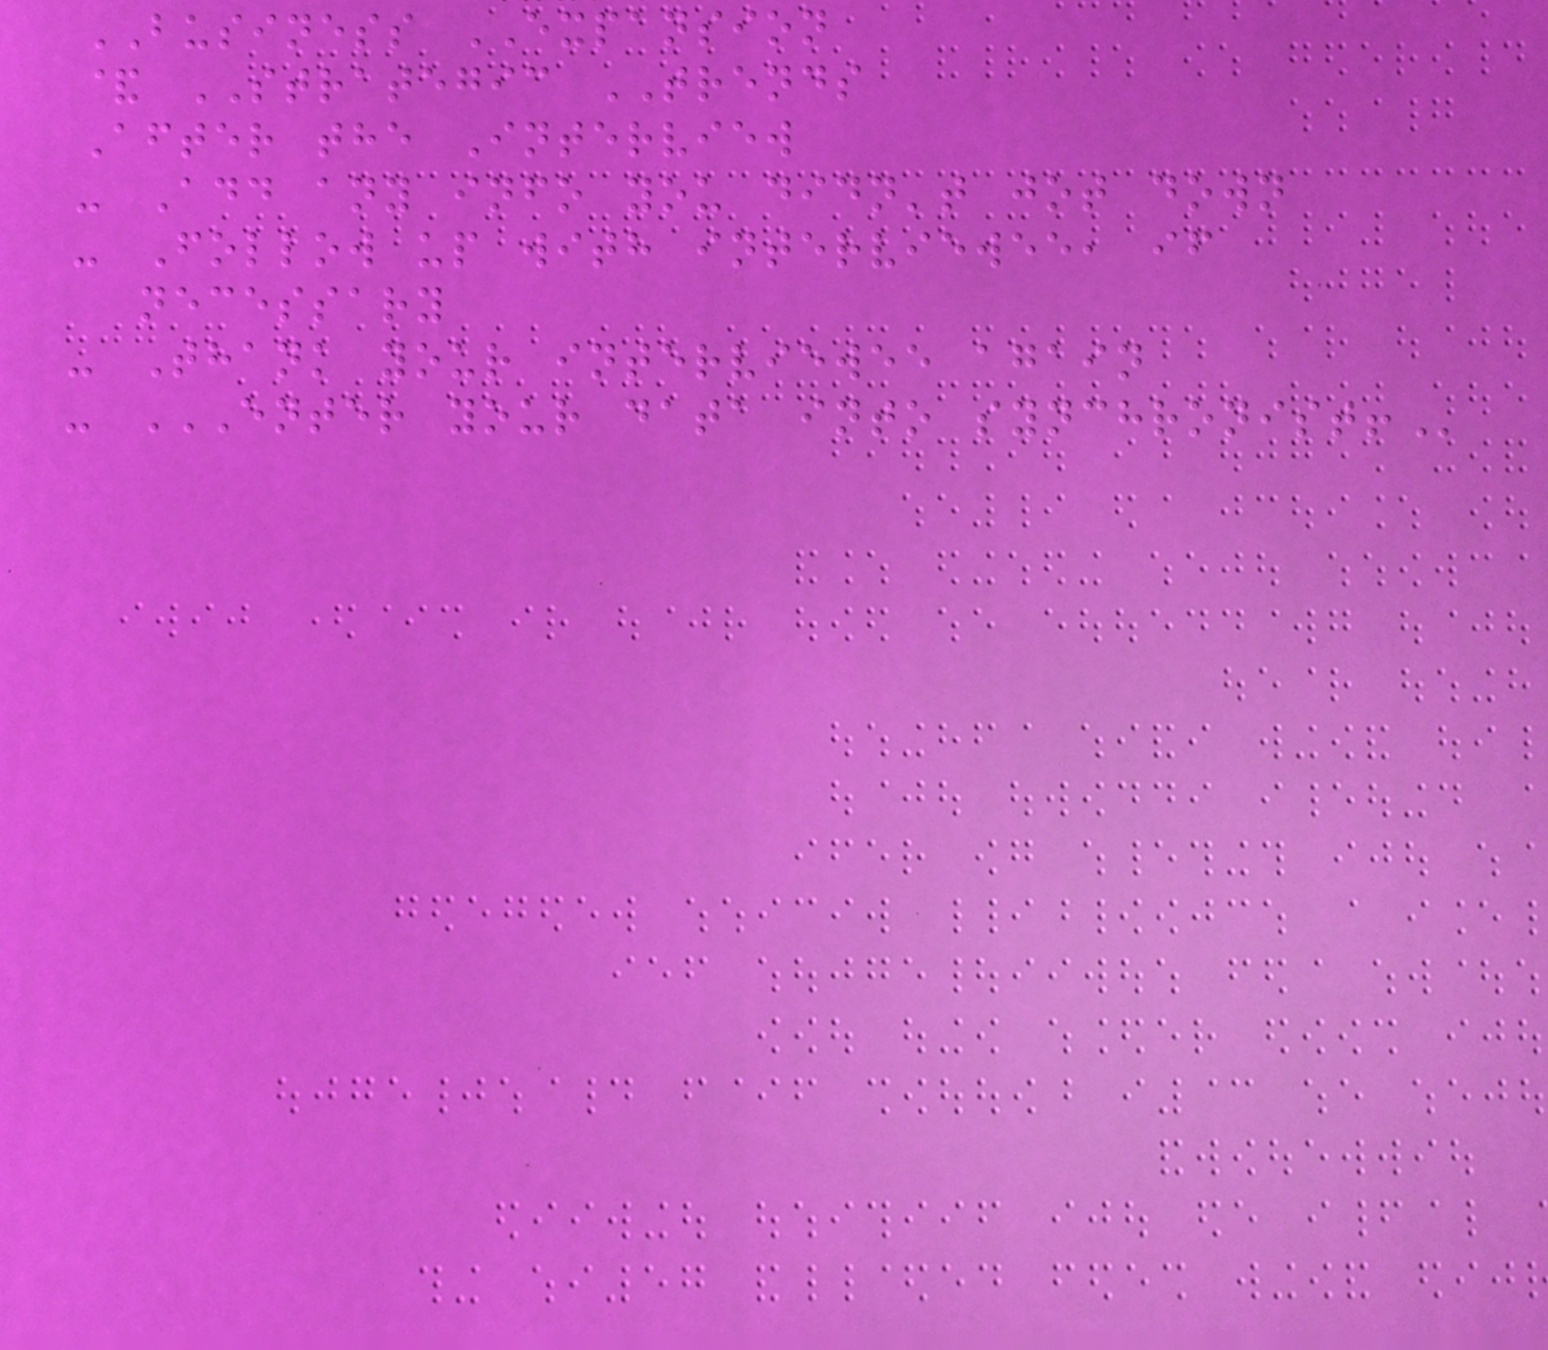BUSINESS EXPANSION
& STRATEGIC TRENDS
After the Interview
- Add any info you didn't jot down
- Follow up with interviewee, if
necessary
- Thank your interviewee again
- ENTER YOUR DATA INTO SYNCHRONIST!
